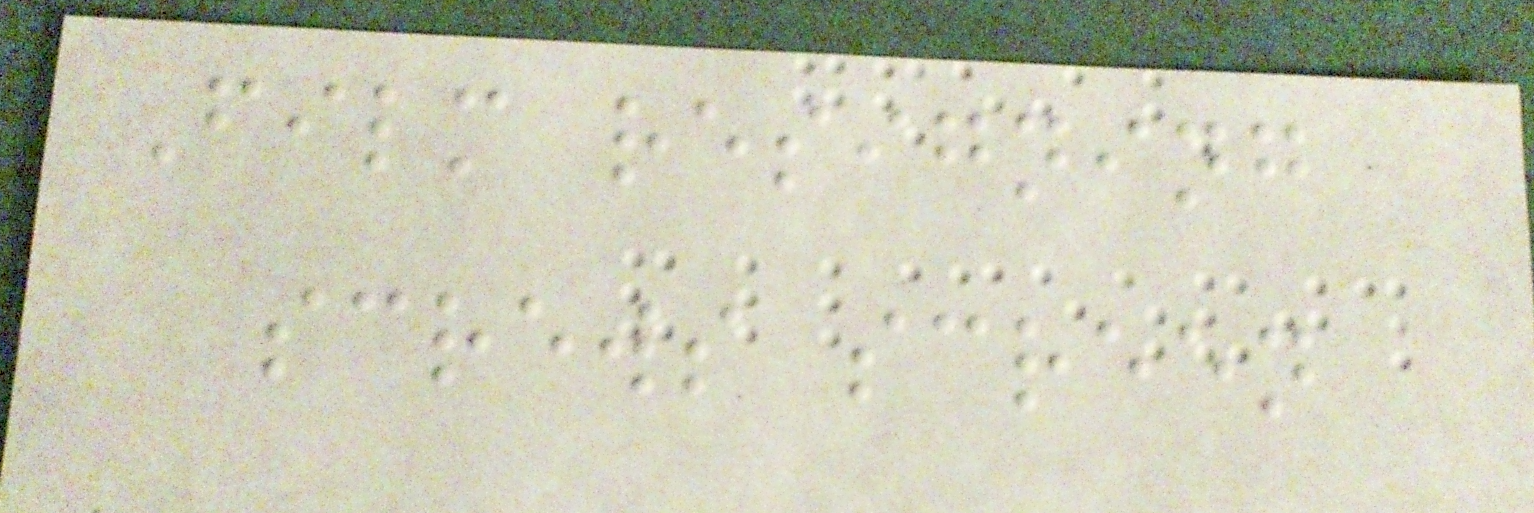Film resigning
screws screen
